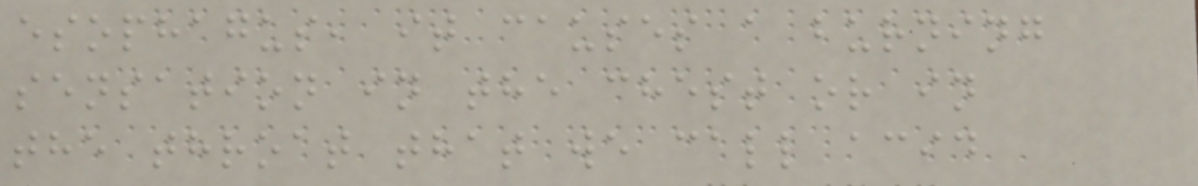esophagus, it causes a burning
sensation in the chest or in
the throat that we call acid
